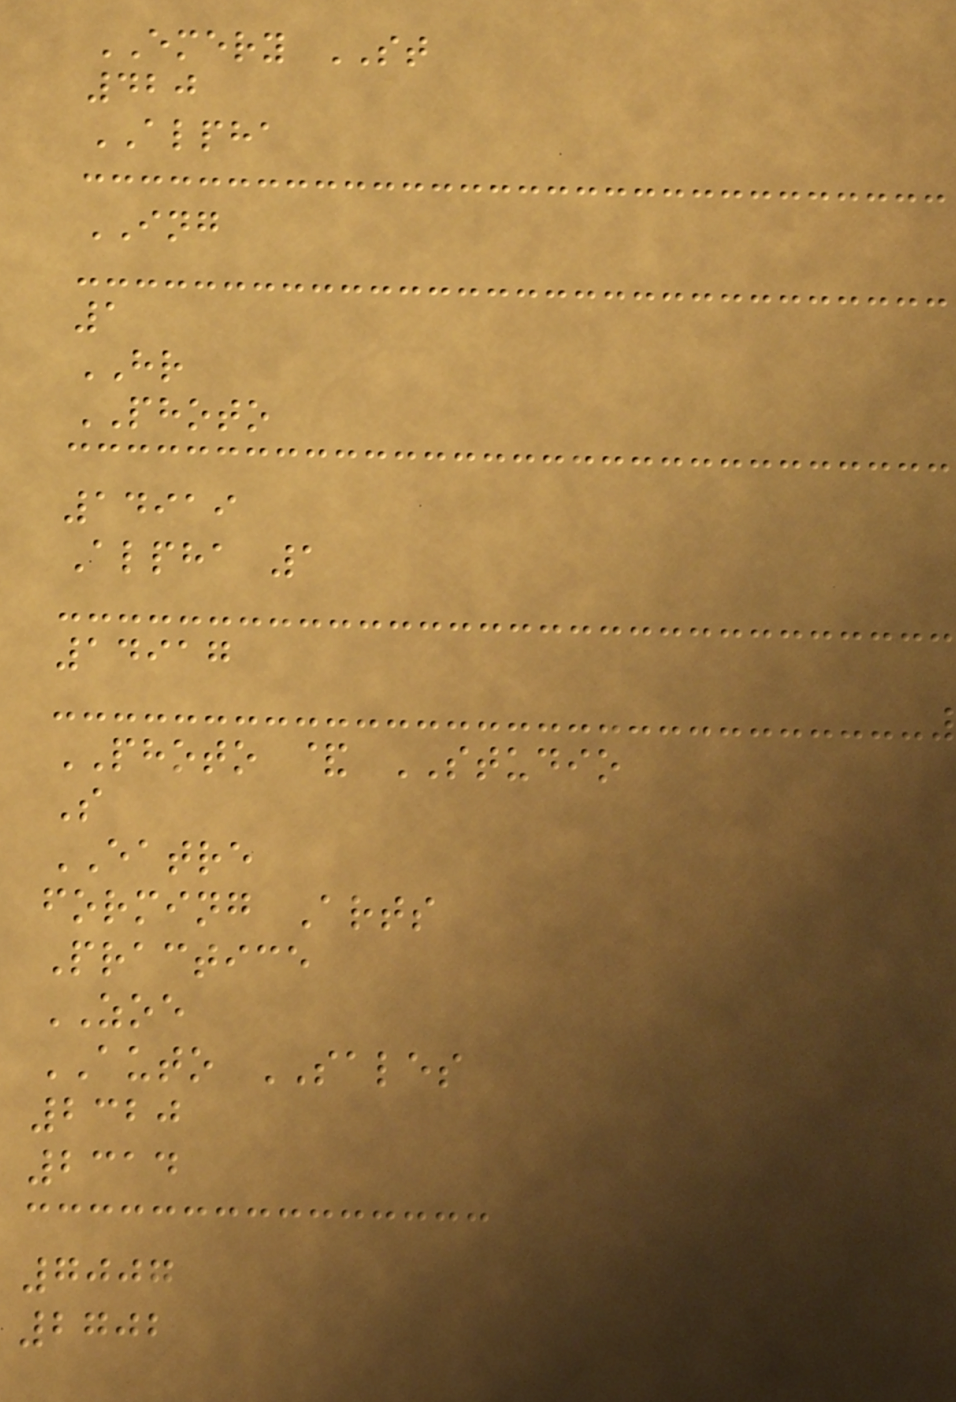EMERY ST
420
ALPHA
ING
1
HR
PHOTO
14919
Alpha 1
14917
PHOTO & STUDIO
S
EATRE
forming Arts
Practice
ZOE
AUTO SALES
2320
2314
7007
2702
